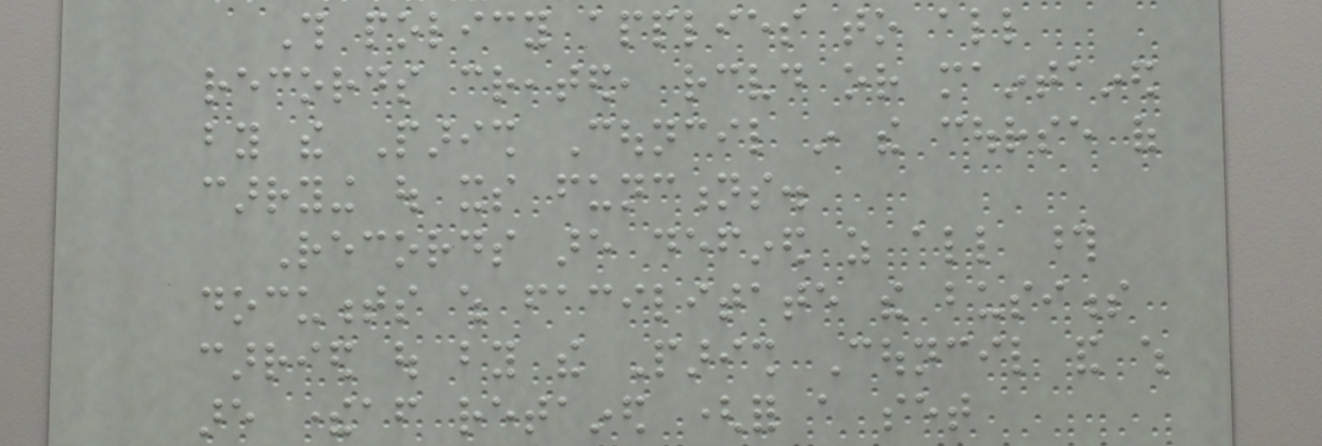This policy applies to all
records created, received or maintained
by the Parish Council in the course of
carrying out its functions.
Records are defined as all those
documents which facilitate the business
carried out by the Parish Council and which
are thereafter retained (for a set
